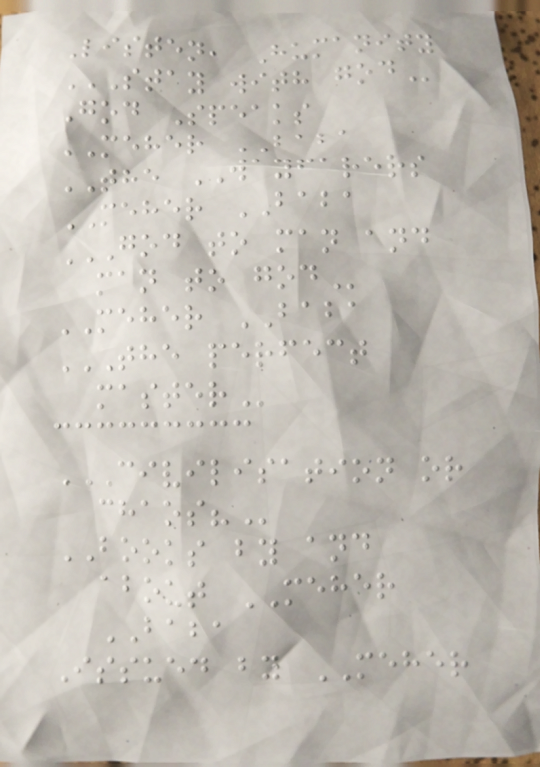Listen, Humanity
STAY WITH GOD
God Speaks
MEHER BABA
THE WAYFARERS
MEHER BABA
GOD TO MAN AND
MAN TO GOD
MEHER BABA
THE PERFECT
MASTER
CIVILISATION OR
CHAOS?
BOOKS by and
about MEHER
BABA
Issued by MEHER
